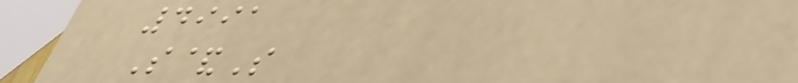4991
S&S
